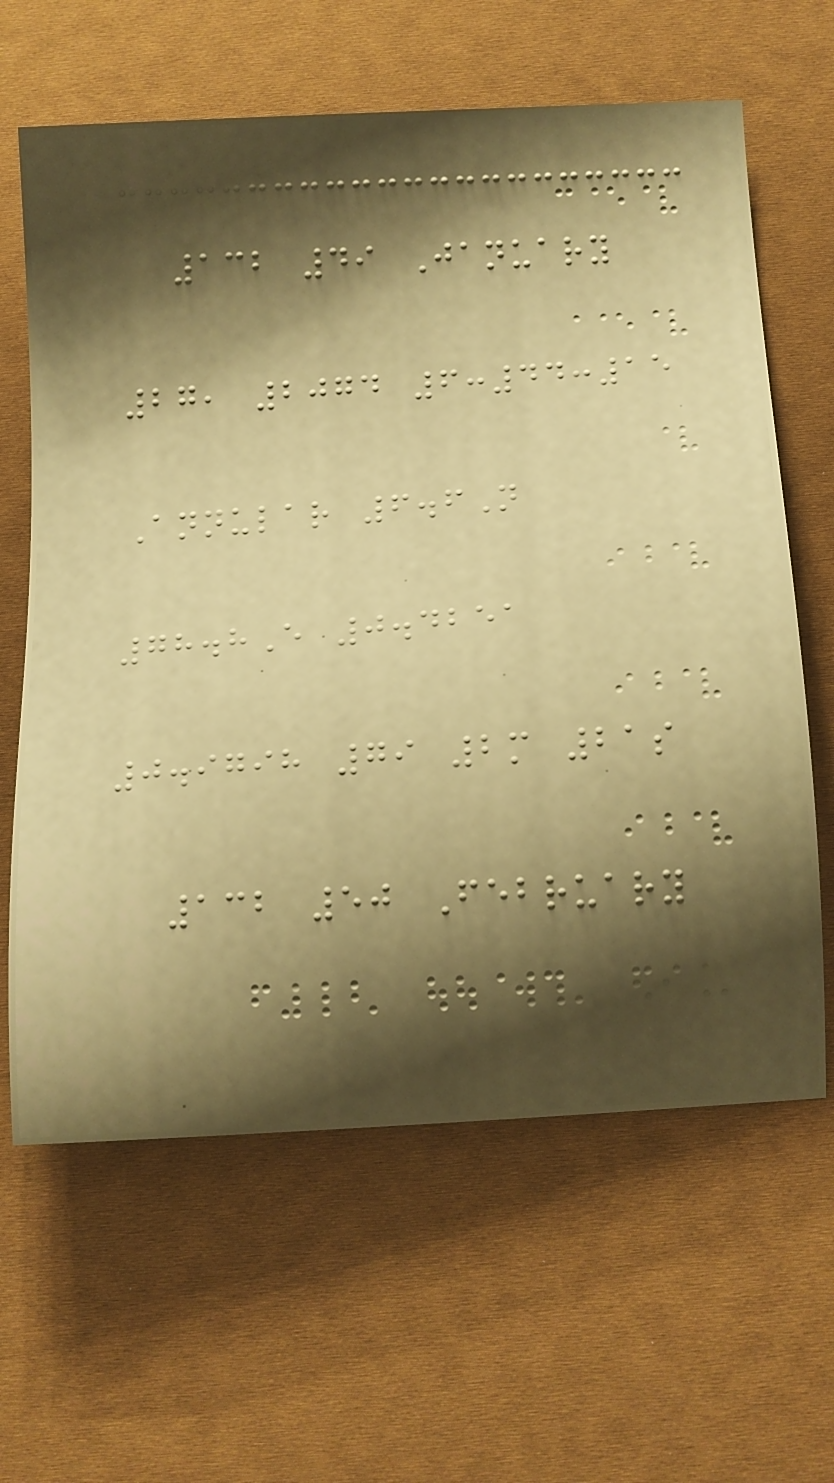132 49 January
27, 2074 6:44:15
Annular 6.6N
78.8E 0.4251
0.9798 79 2m 21s
132 50 February
